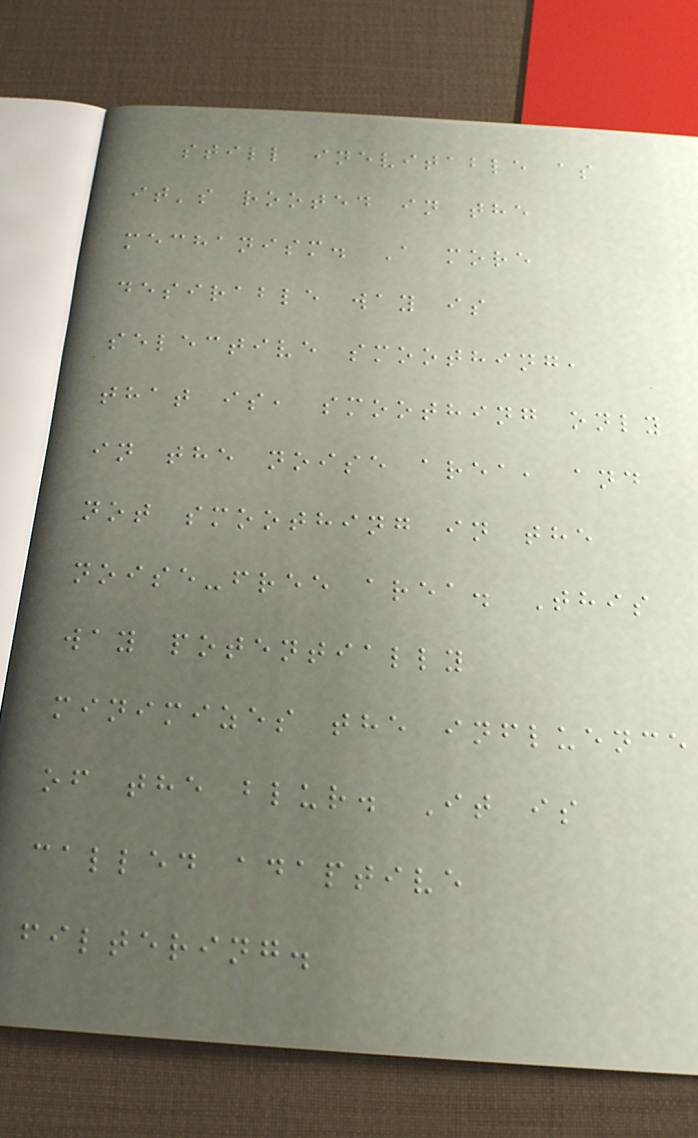still inevitable as
it's rooted in the
mechanism. A more
desirable way is
selective smoothing,
that is, smoothing only
in the noise area, and
not smoothing in the
noise-free area. This
way potentially
minimizes the influence
of the blur. It is
called adaptive
filtering.
